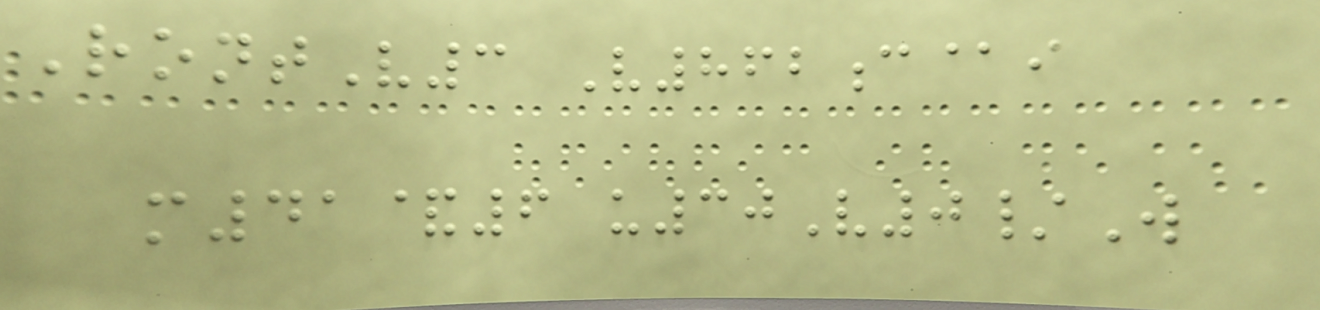RontV3 V862c@i
m41&6 u30V0/W
